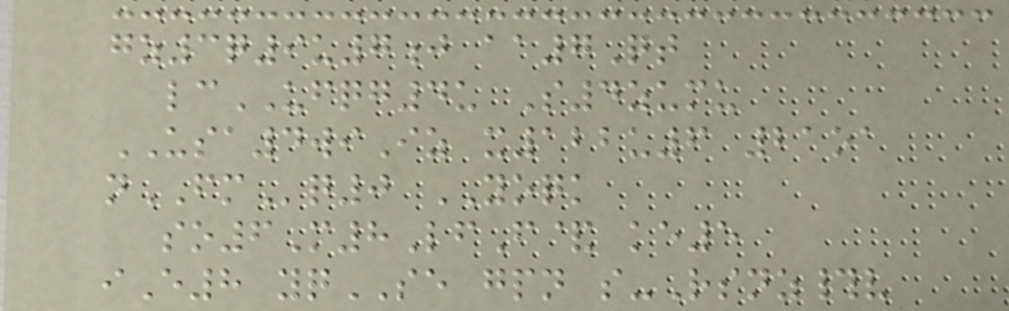gz3q9u7j aa7Qt
lcUFQG4u S4zumu
USA4wiIz x122u6 21oa
nFMq0 YOQK
so6M8LfF& ke5
iE8 yqSE gpn s-Rsnz#v
